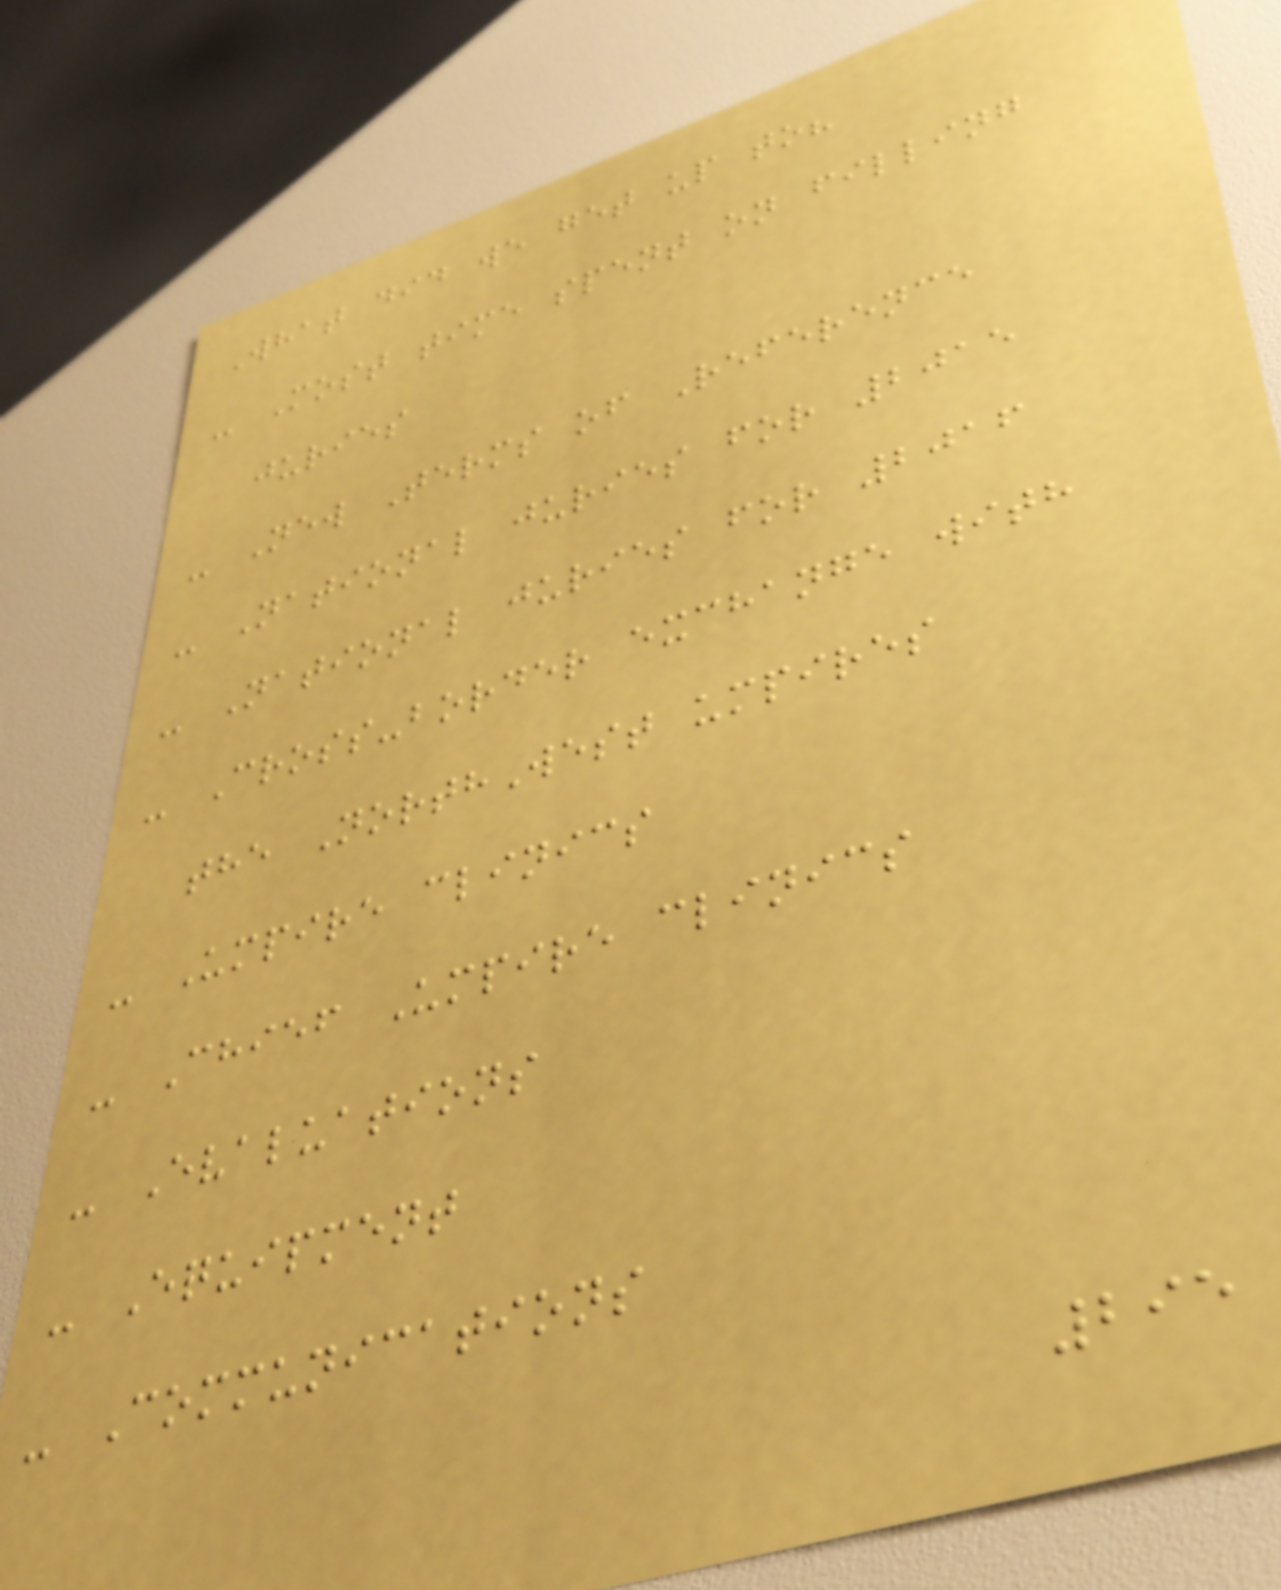What did we get up to?
- Most time spent on filling
juries
- New Terms of Reference
- National juries for 2015
- National juries for 2016
- Cross-border exchange with
the NorthWest umpires
- Umpire clinics
- Chief Umpire clinics
- Evaluations
- Equipment
- Communications
295
